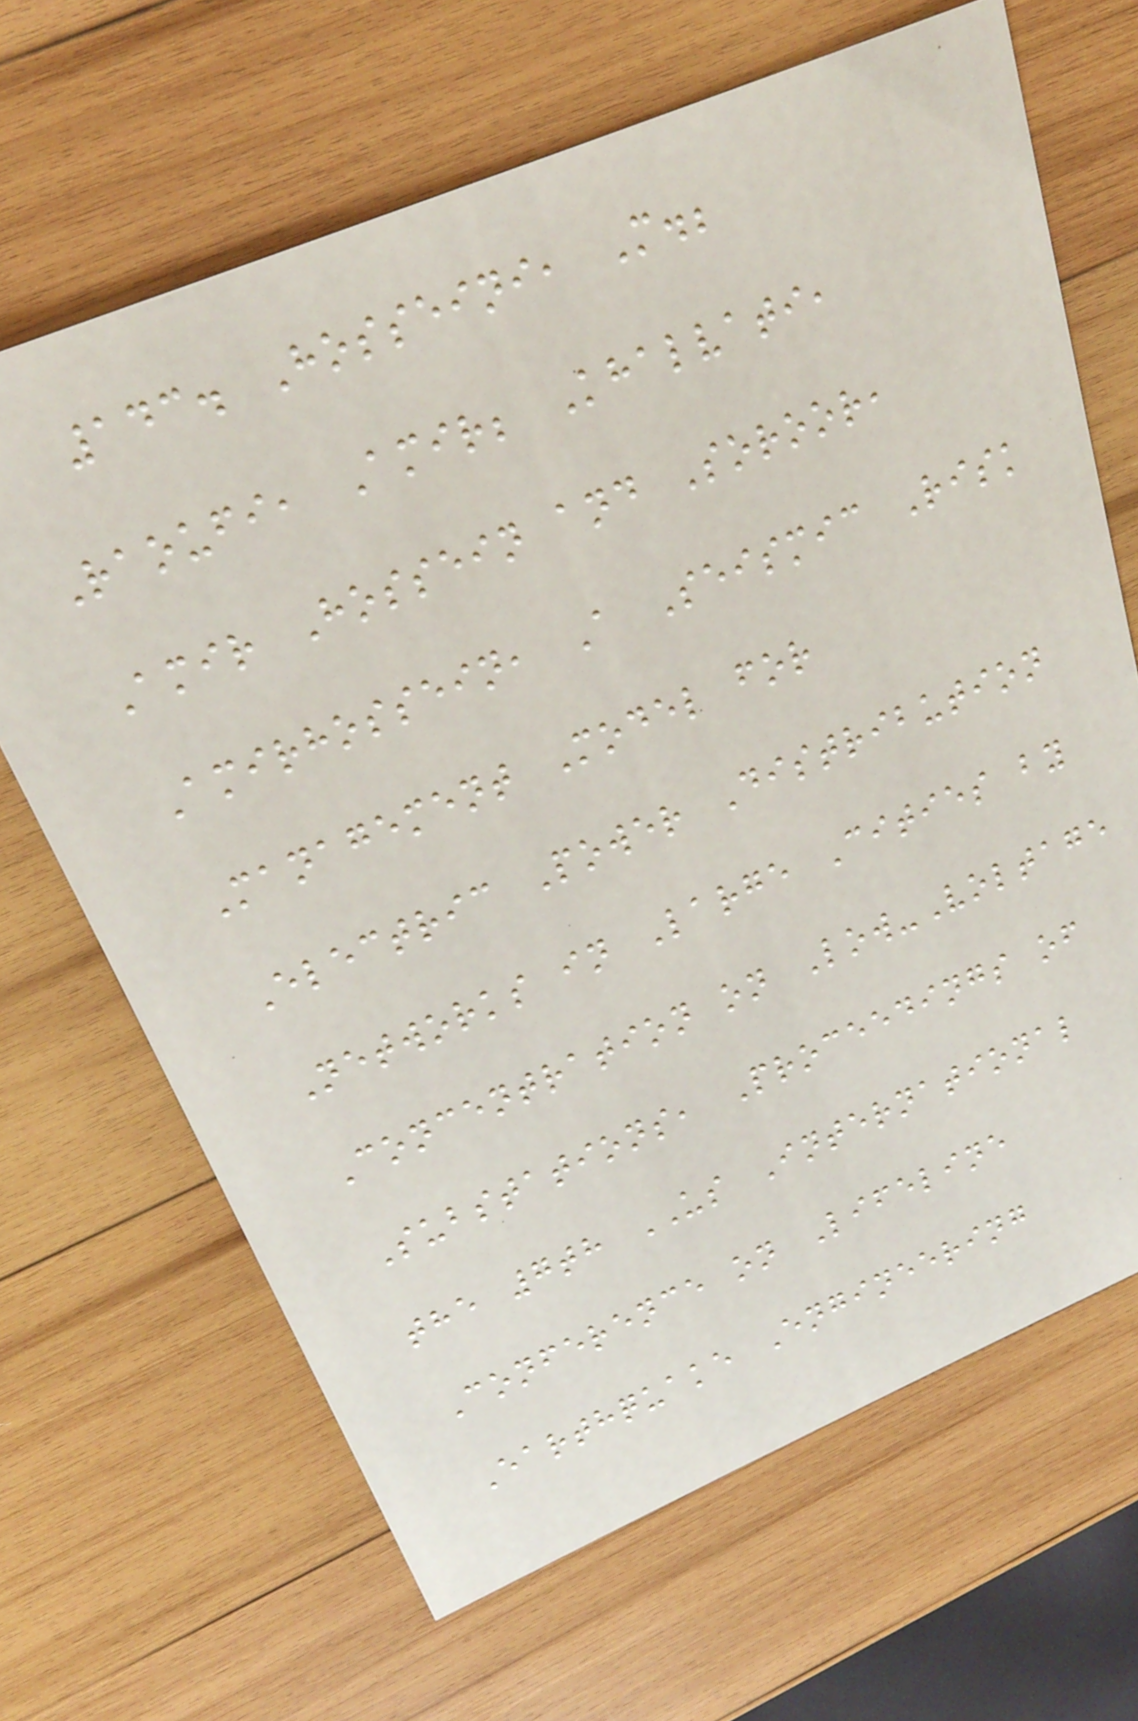143. Hosseini, M.;
Raoufi, Amir; Khalvati,
Amir Hossein and Soroor,
Amirhossein, A Seismic Risk
Management Model for
Electric Power Distribution
Networks in Large Cities by
Concentration on Low-Voltage
Substations, Proceedings of
the 7th US International
Conference on Lifeline
Earthquake Engineering
